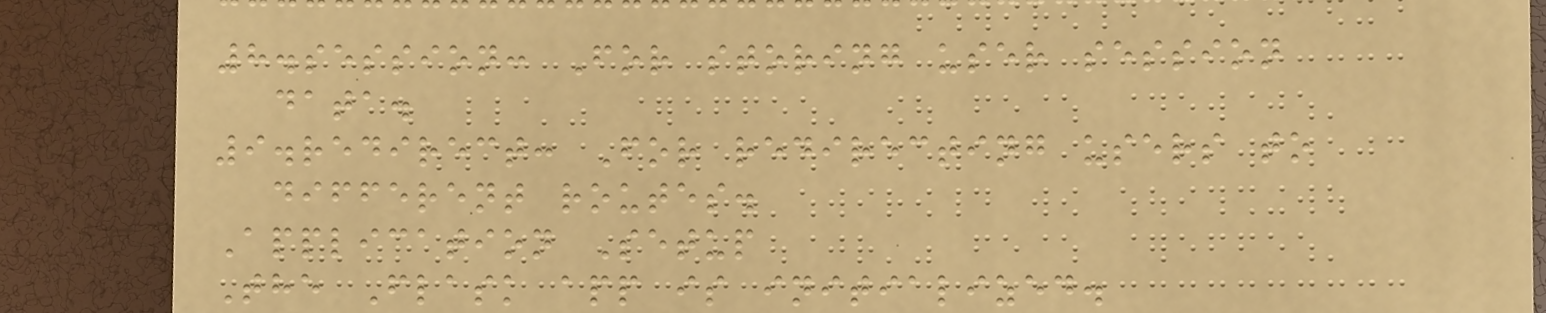8.session: For storing user session
data.
9.redirect: For redirecting users to
different routes.
Application Setup
The Flask app is initialized.
